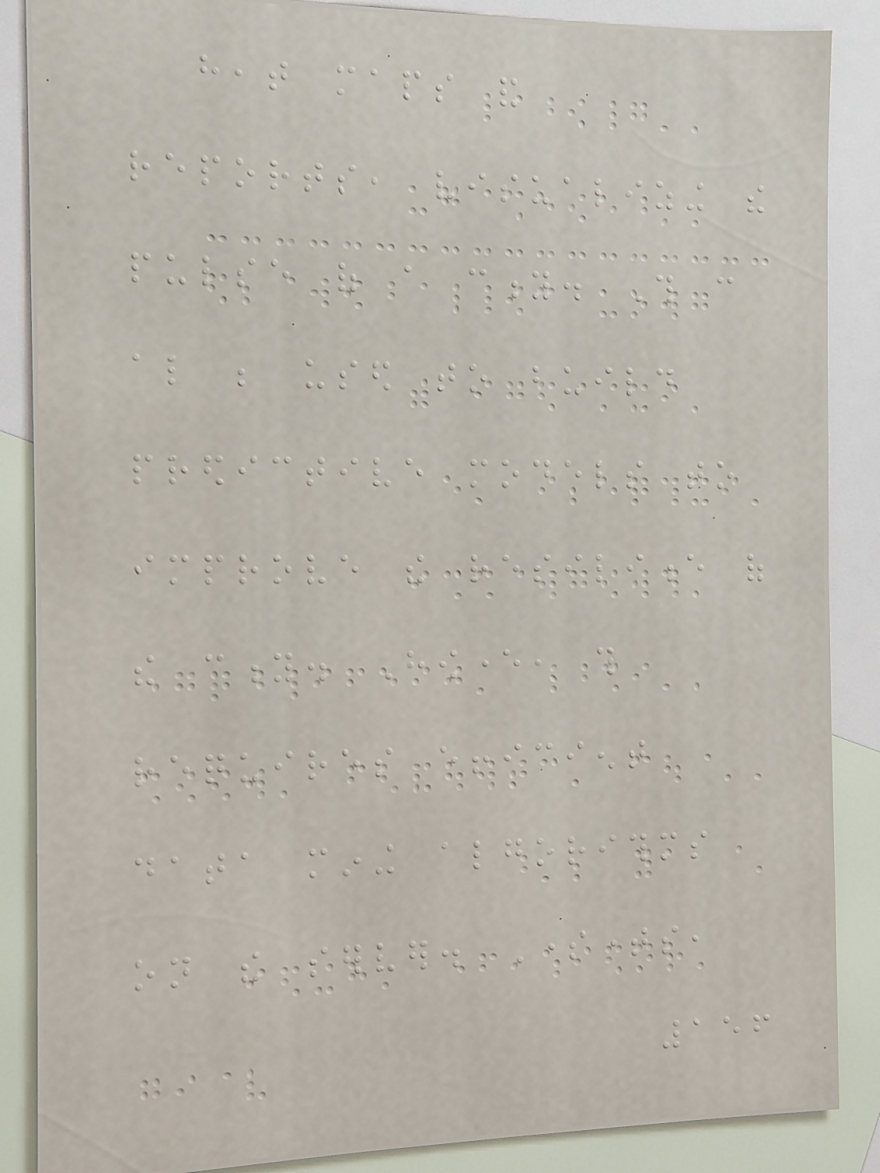heat maps and
reports, visualizing the
pulse of a city. This can
also be used to build
predictive models to
improve the resilience of
the city. However, this
requires efficient
data mining algorithms
on the server. Sometimes,
156
